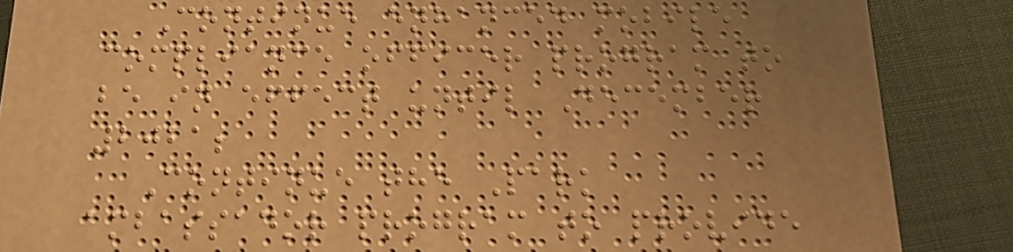Continue enhanced mobile
compliance officer program to
be in effect until December
2021;
Continue the Park
ambassador program to provide
